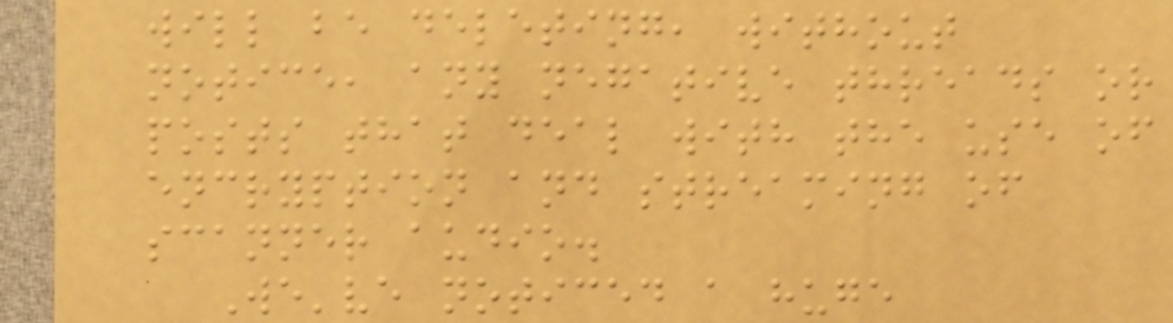will be deleting, without
notice, any negative threads or
posts that deal with the use of
encryption and streaming of
scanner audio.
We've noticed a huge
